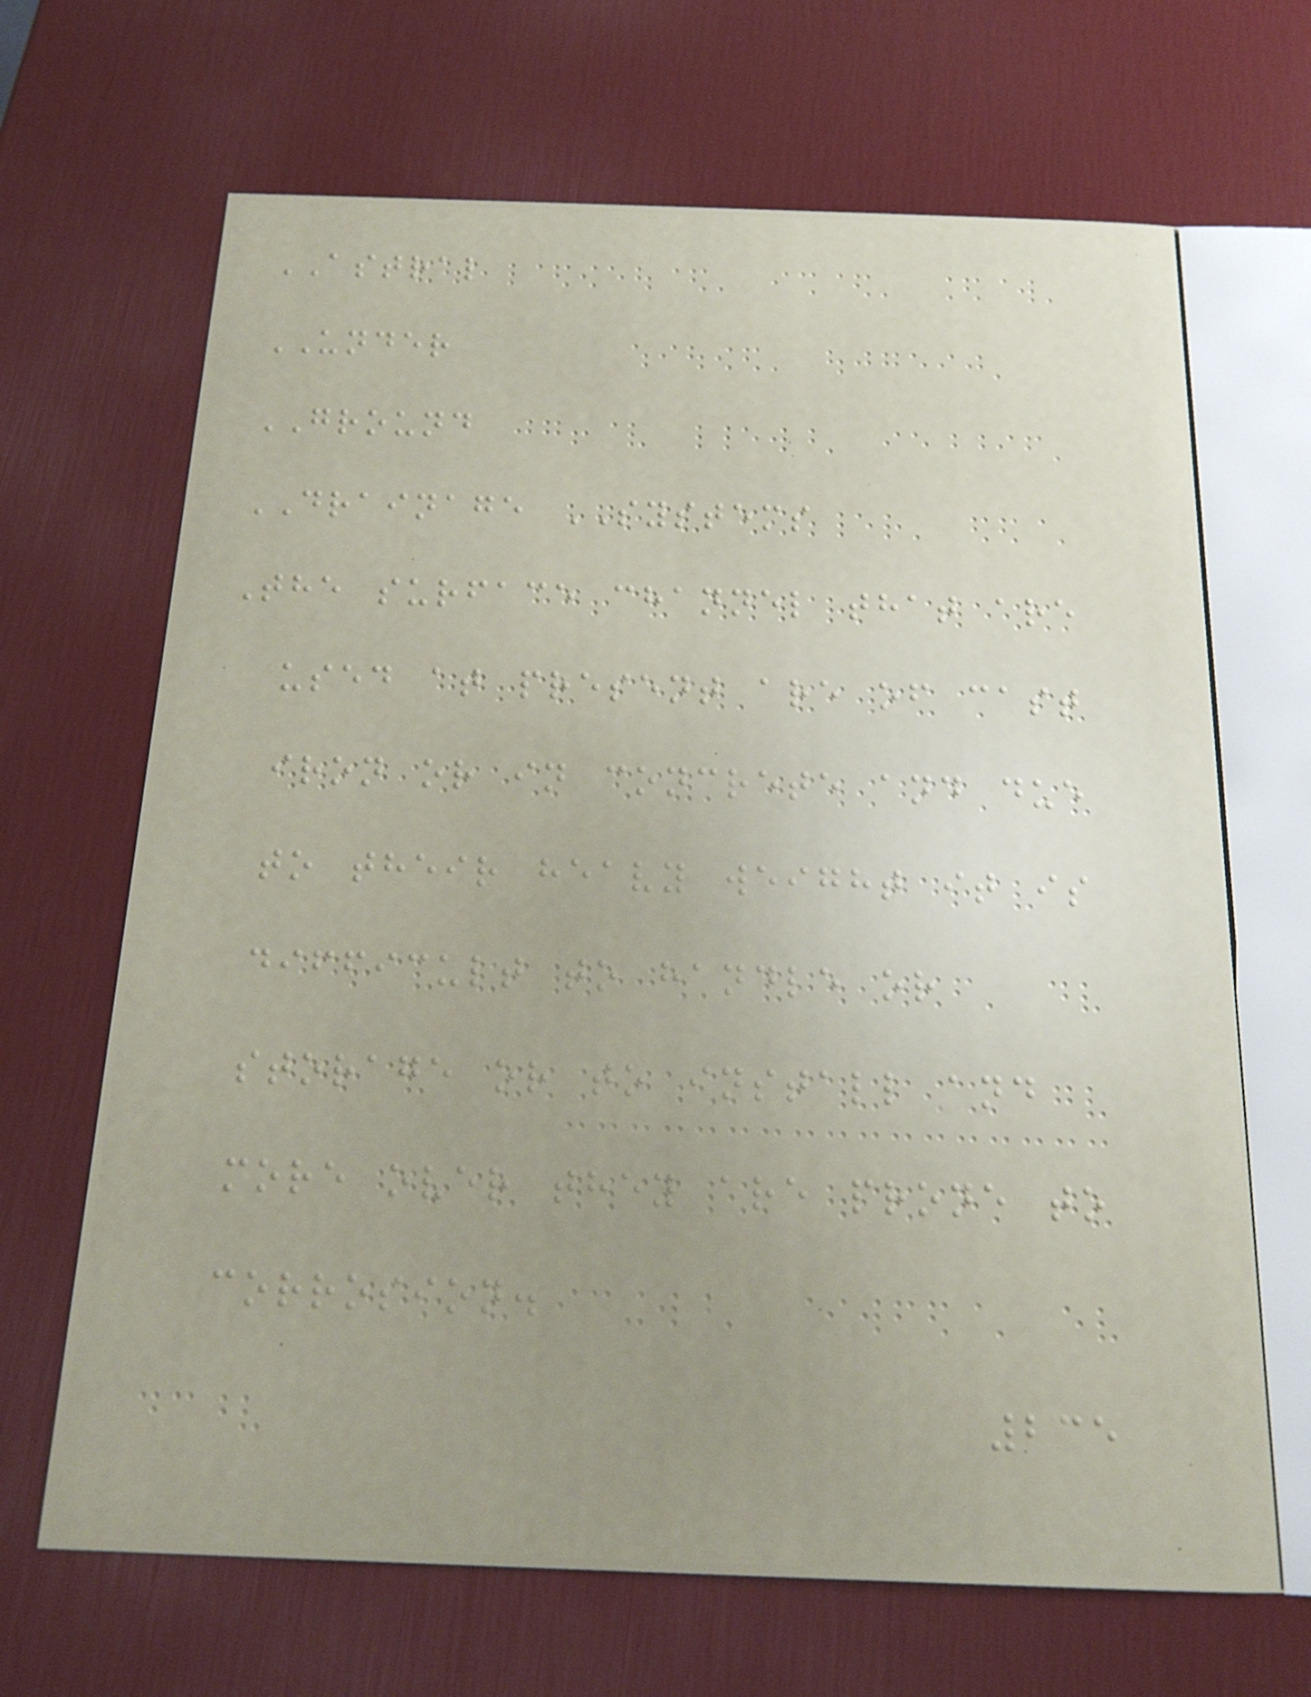ASTRAL
UNDER
GROUND
DRAINAGE SYSTEMS
The surface channel that are
used at present are of cast
iron or in concrete and due
to their heavy weight it is
difficult to handle or
storage or to install and
more over they are prone to
corrosion.
235
